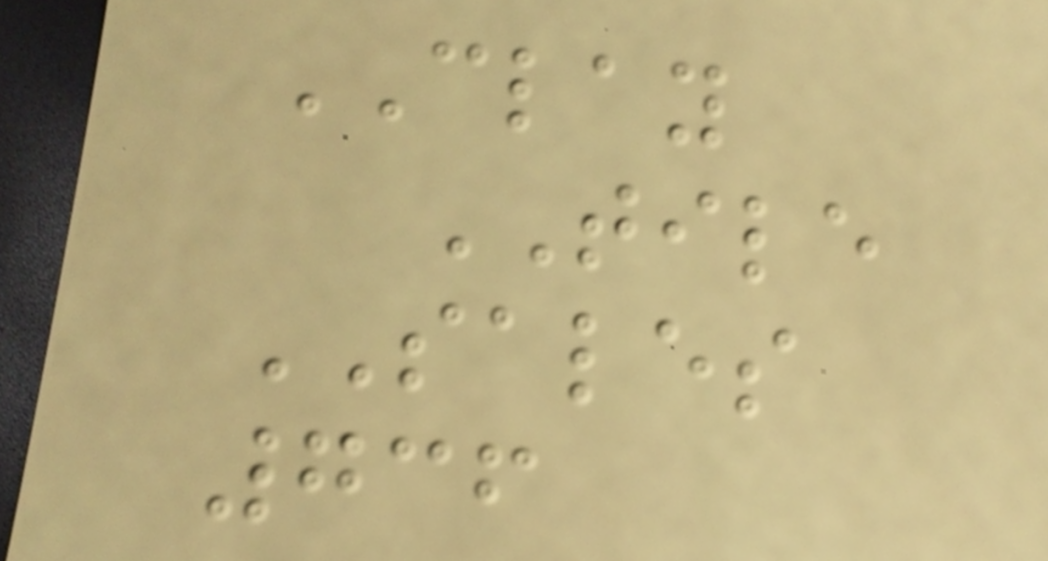CLAY
TILE
SALES
736
